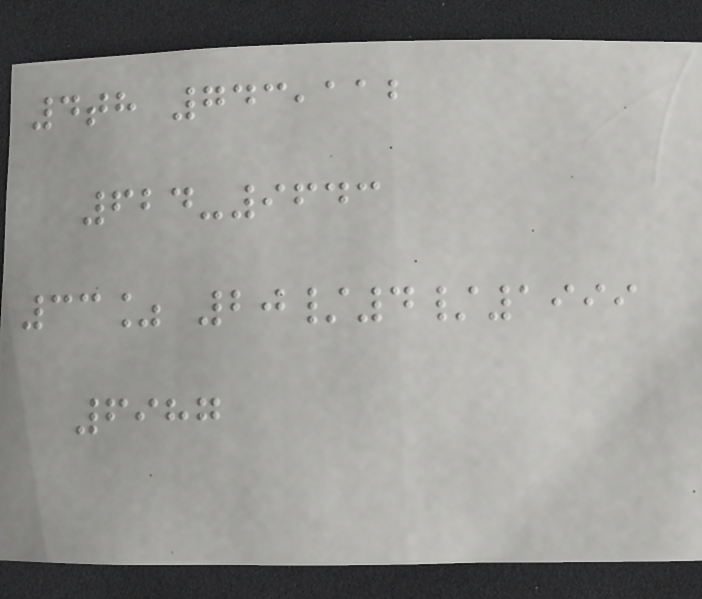4th 743,112
624-9643
33% 20/4/1999
6987
